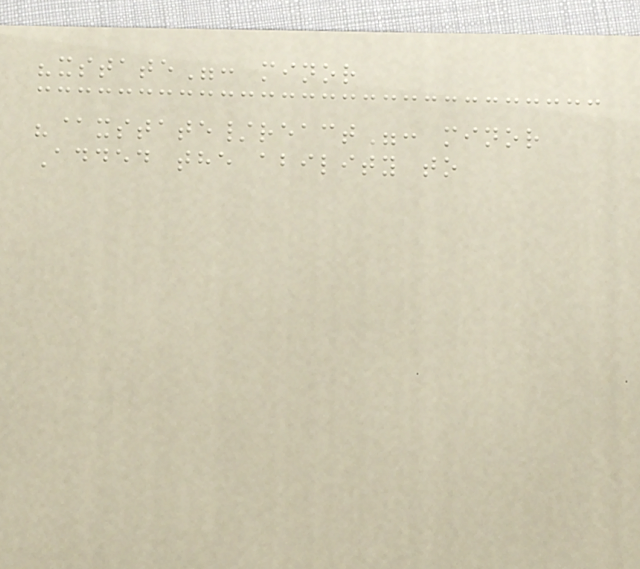"xstate": minor
"@xstate/react": minor
Added the ability to
